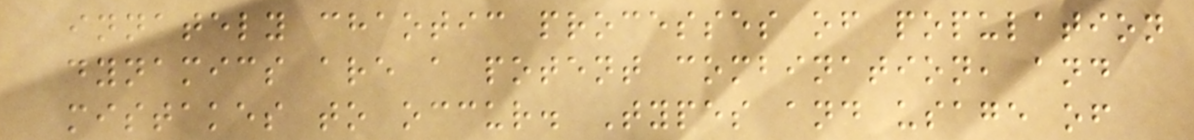innately chaotic processes of population
dynamics are a potent combination, and
mistakes to occur. Types and usage of
